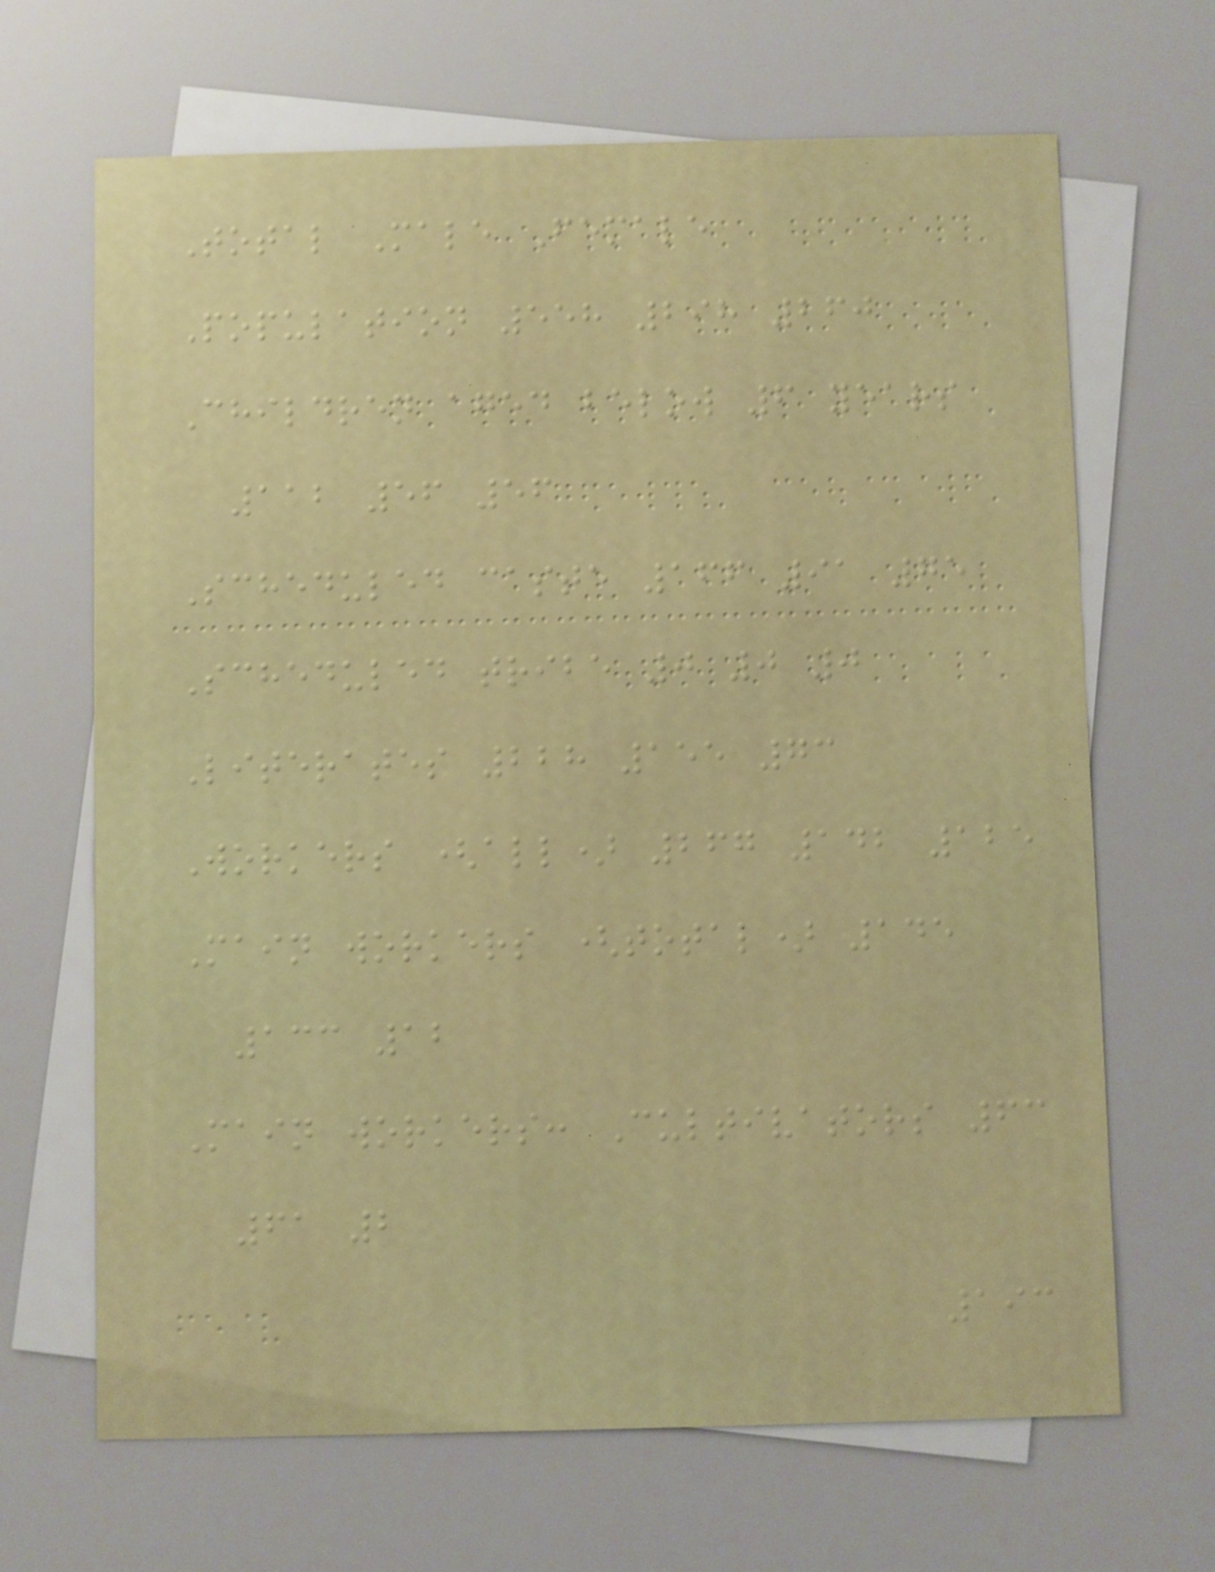Total Male Female
Population 558 298 260
Children aged below 6 years
112 56 56
Scheduled caste 166 91 75
Scheduled tribe 0 0 0
Literates 228 155 73
Workers (all) 267 142 125
Main workers (total) 145
133 12
Main workers: Cultivators 63
61 2
193
